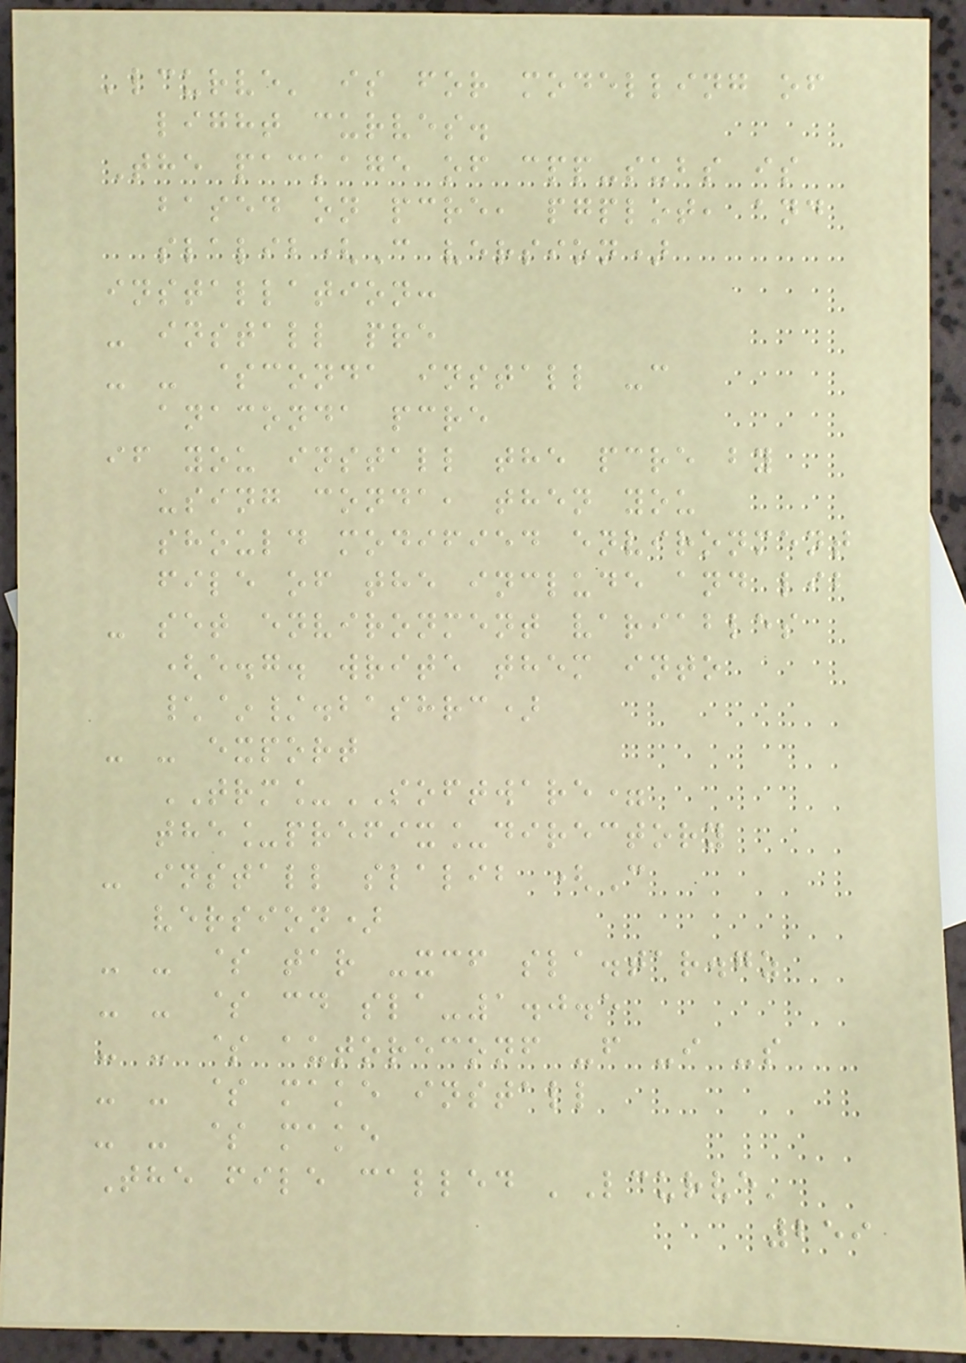'lcurve' is for modelling of
light curves.
The package of cpp-subs is
based on pcre, pgplot, and
slalib(C version)
installation:
- install pre
- - $conda install -c
anaconda pcre
if you install the pcre by
using conda, then you
should modified environment
file of the include and lib
- set environment variables
(e.g. write them into
\~/.bashrc)
- - export
TRM_SOFTWARE=
the_prefix_directory
- install slalib (C
version)
- - $ tar -xcf sla.tar.gz
- - $ cd sla-1.0.5
- - $ autoreconf -f -i -s
- - $ make install
- - $ make
The file called 'Lcurve'
259
